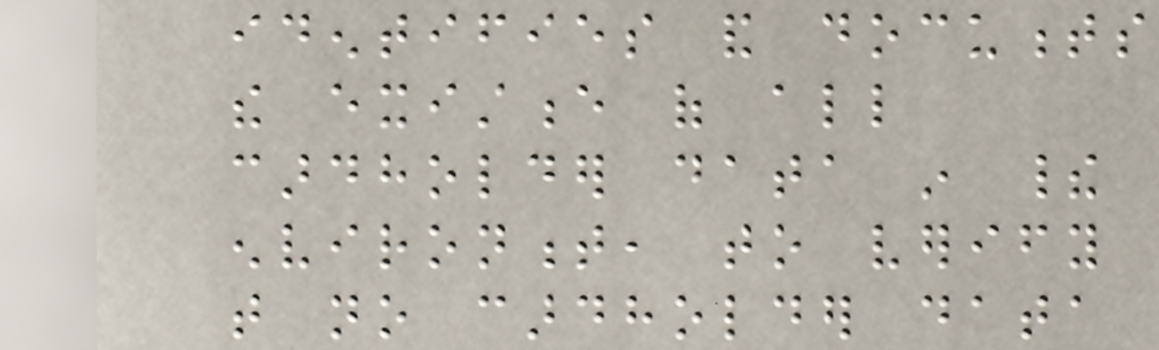identifies and documents
the existence of all
cardholder data in their
environment, to verify
that no cardholder data
